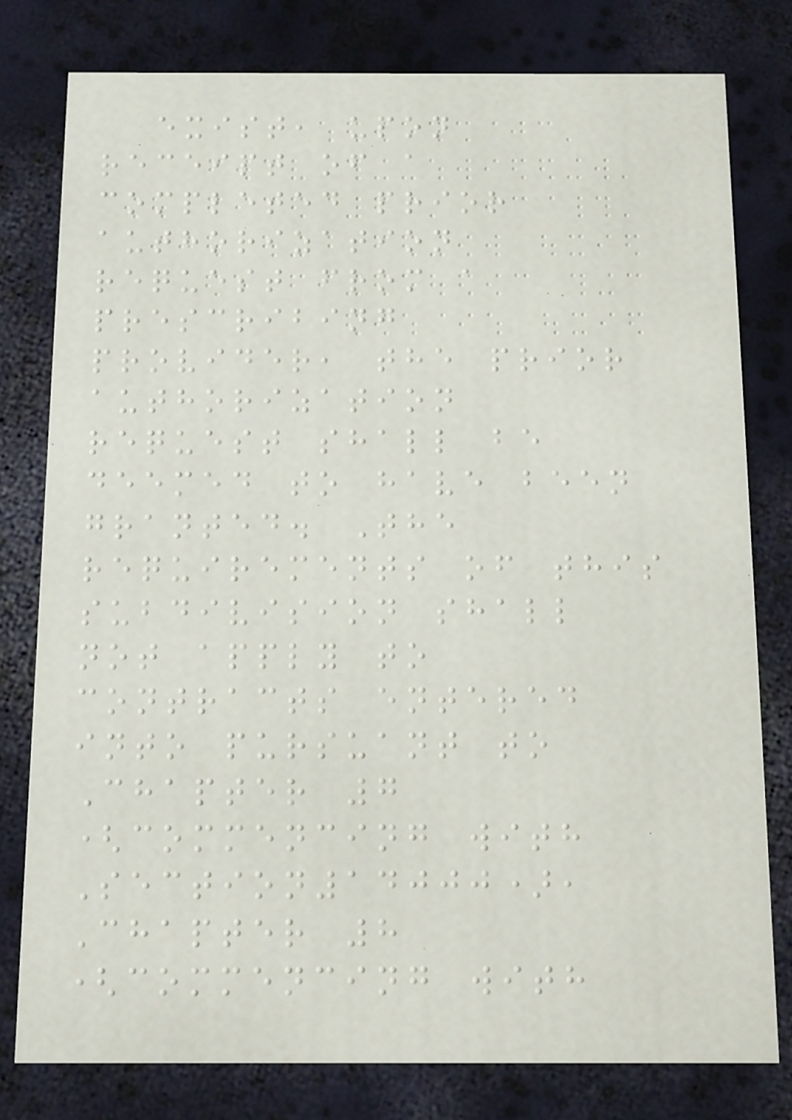exist, upon
receipt of a
completed prior
authorization
request from a
prescribing
provider, the prior
authorization
request shall be
deemed to have been
granted. The
requirements of this
subdivision shall
not apply to
contracts entered
into pursuant to
Chapter 7
(commencing with
Section14000),
Chapter 8
(commencing with
